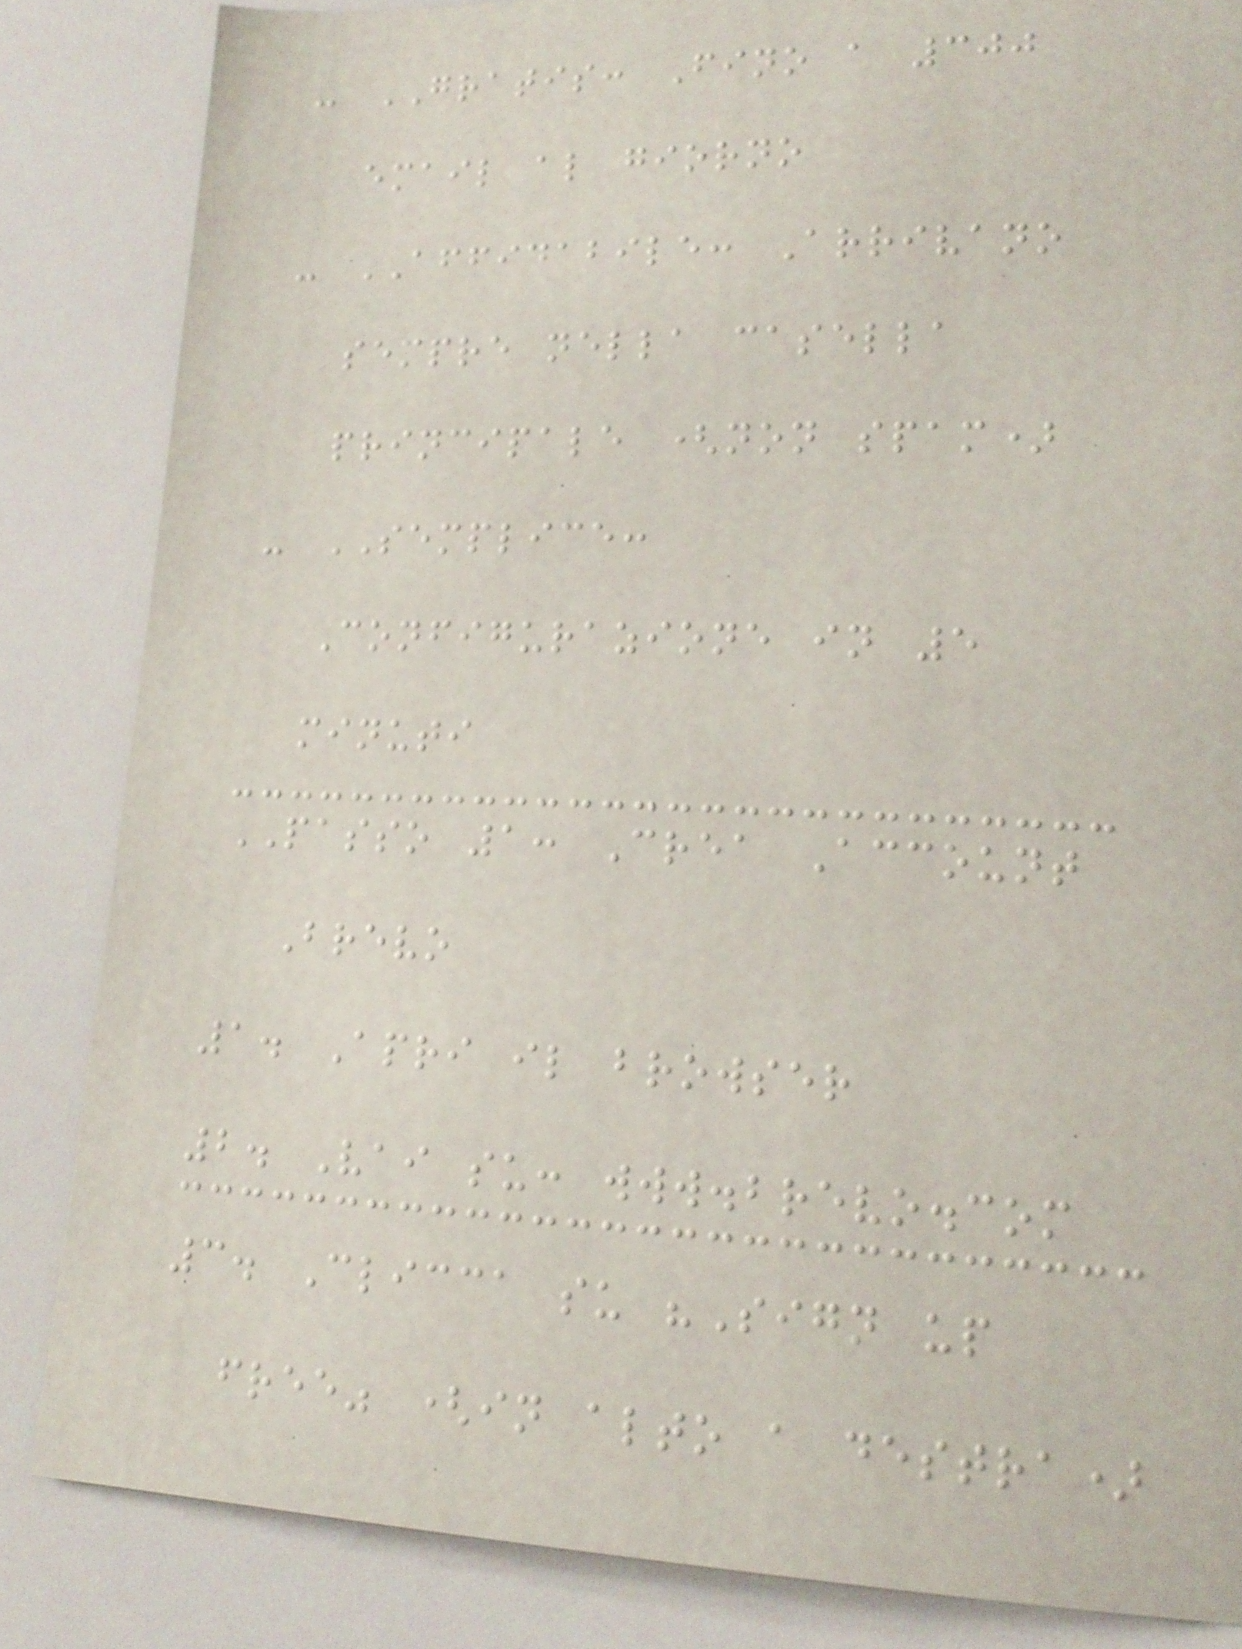- GRATIS: Fino a 300
email al giorno
- AFFIDABILE: Arrivano
sempre nella casella
principale (non spam)
- SEMPLICE:
Configurazione in 5
minuti
PASSO 1: Crea Account
Brevo
1. Apri il browser
2. Vai su: www.brevo.com
3. Clicca su "Sign up
free" (in alto a destra)
